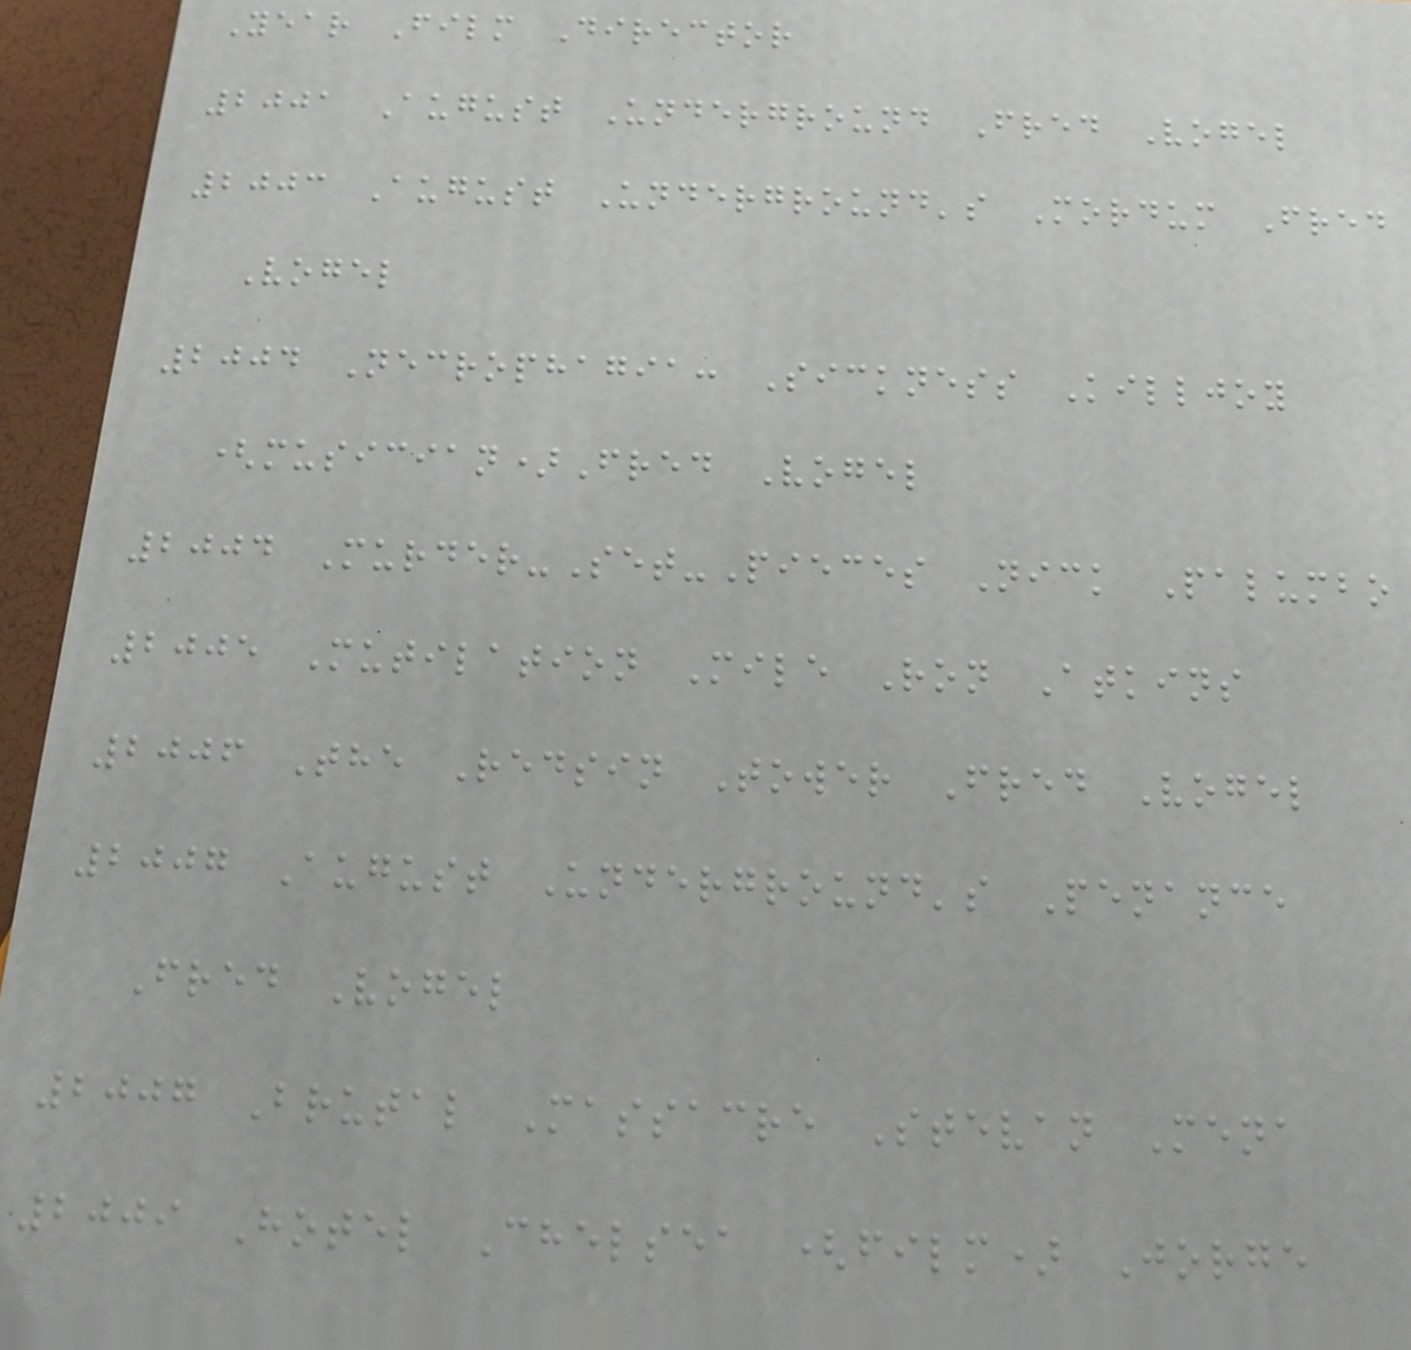Year Film Director
2001 August Underground Fred Vogel
2003 August Underground's Mordum Fred
Vogel
2004 Necrophagia: Sickness Killjoy
(musician)Fred Vogel
2004 Murder-Set-Pieces Nick Palumbo
2005 Mutilation Mile Ron Atkins
2006 The Redsin Tower Fred Vogel
2007 August Underground's Penance
Fred Vogel
2007 Brutal Massacre Stevan Mena
2009 Hotel Chelsea (film) Jorge
